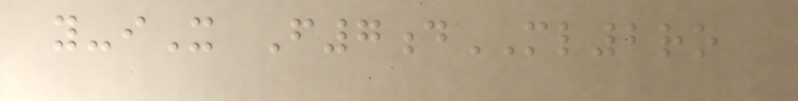y-iX F7dML2ro
